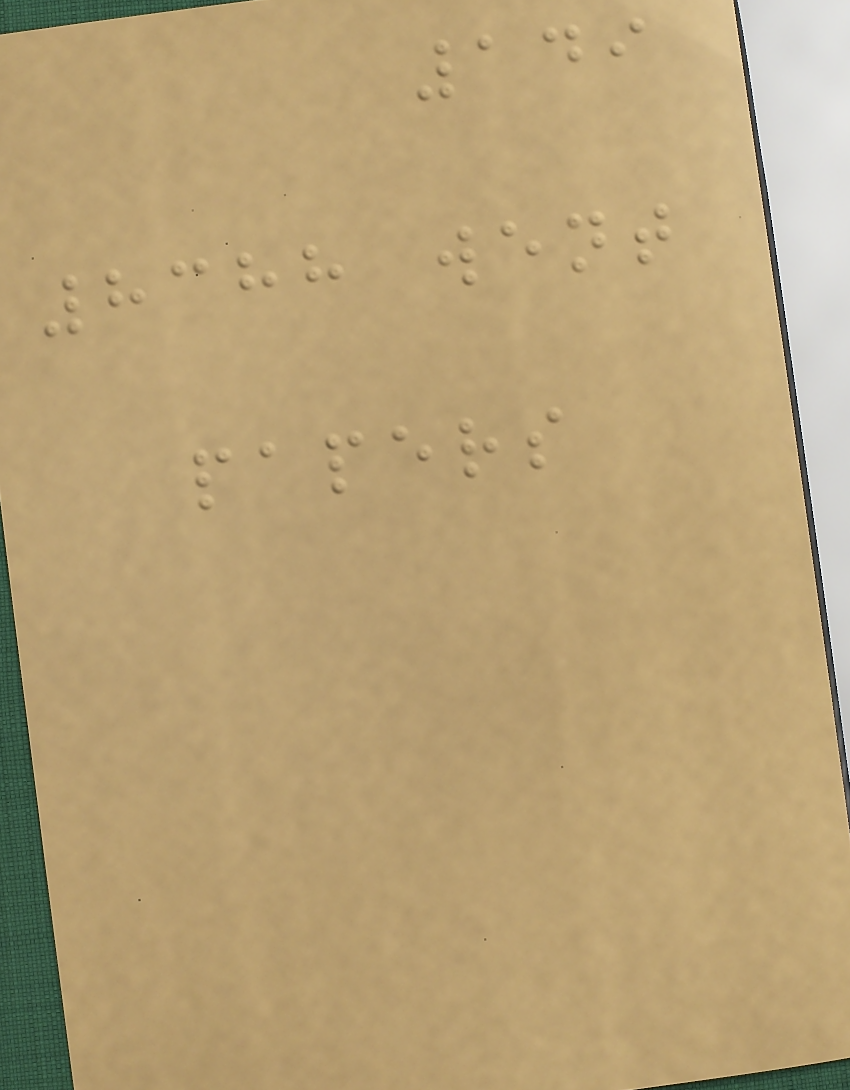149
8388 went
papers
